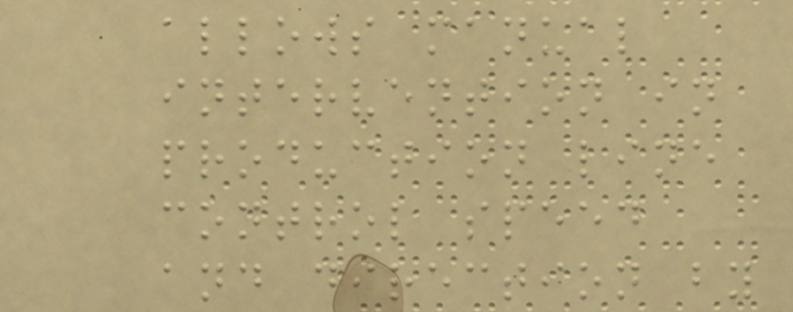allows manual
intervention in
production line
control speed
and direction by
